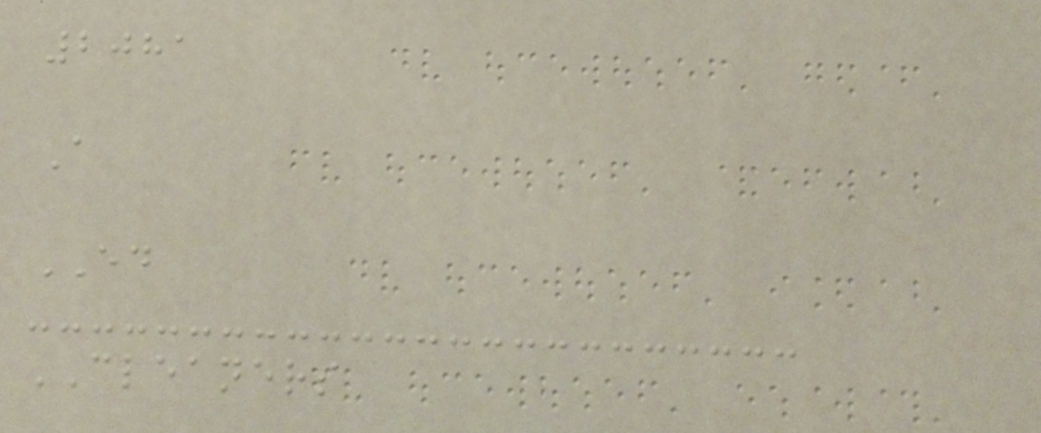2081
A
ED
CLEANERS
